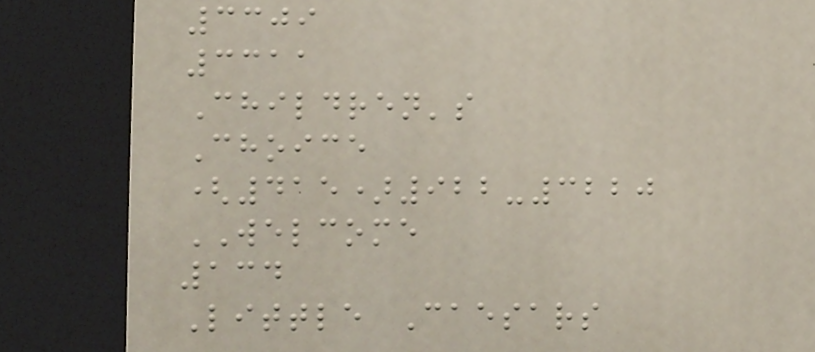3309
3311
Children's
Choice
(415)922-3220
WELCOME
134
Little Caesars
